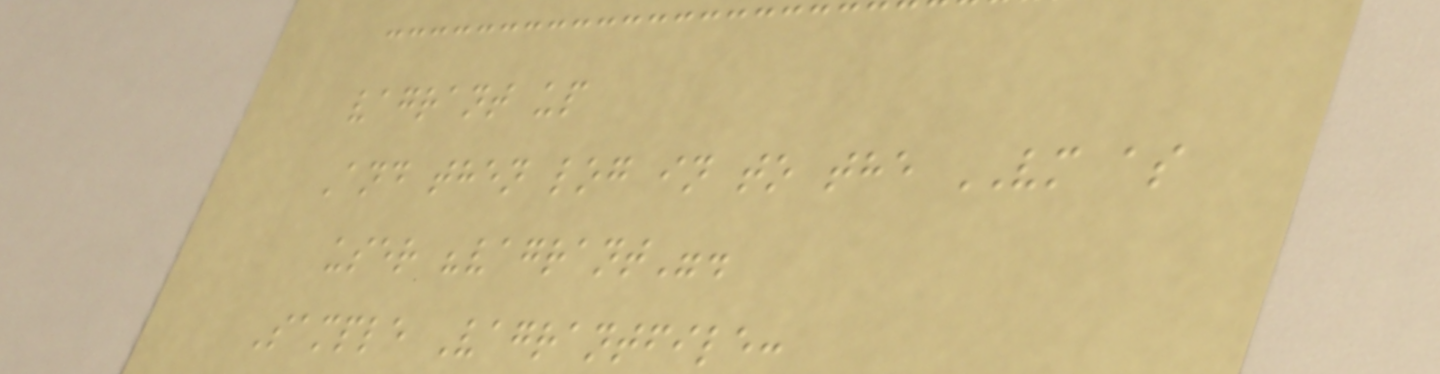vagrant up
And then log in to the VM as
user "vagrant".
Sample Vagrantfile:
